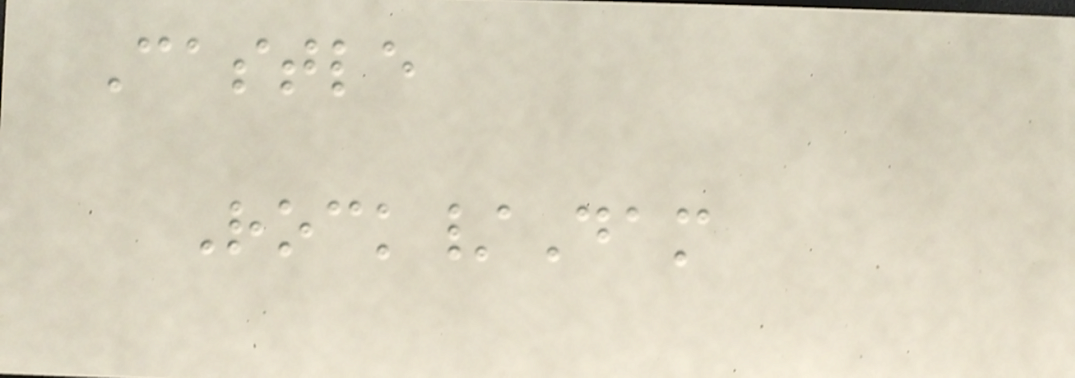Castle
Rock/Dam
